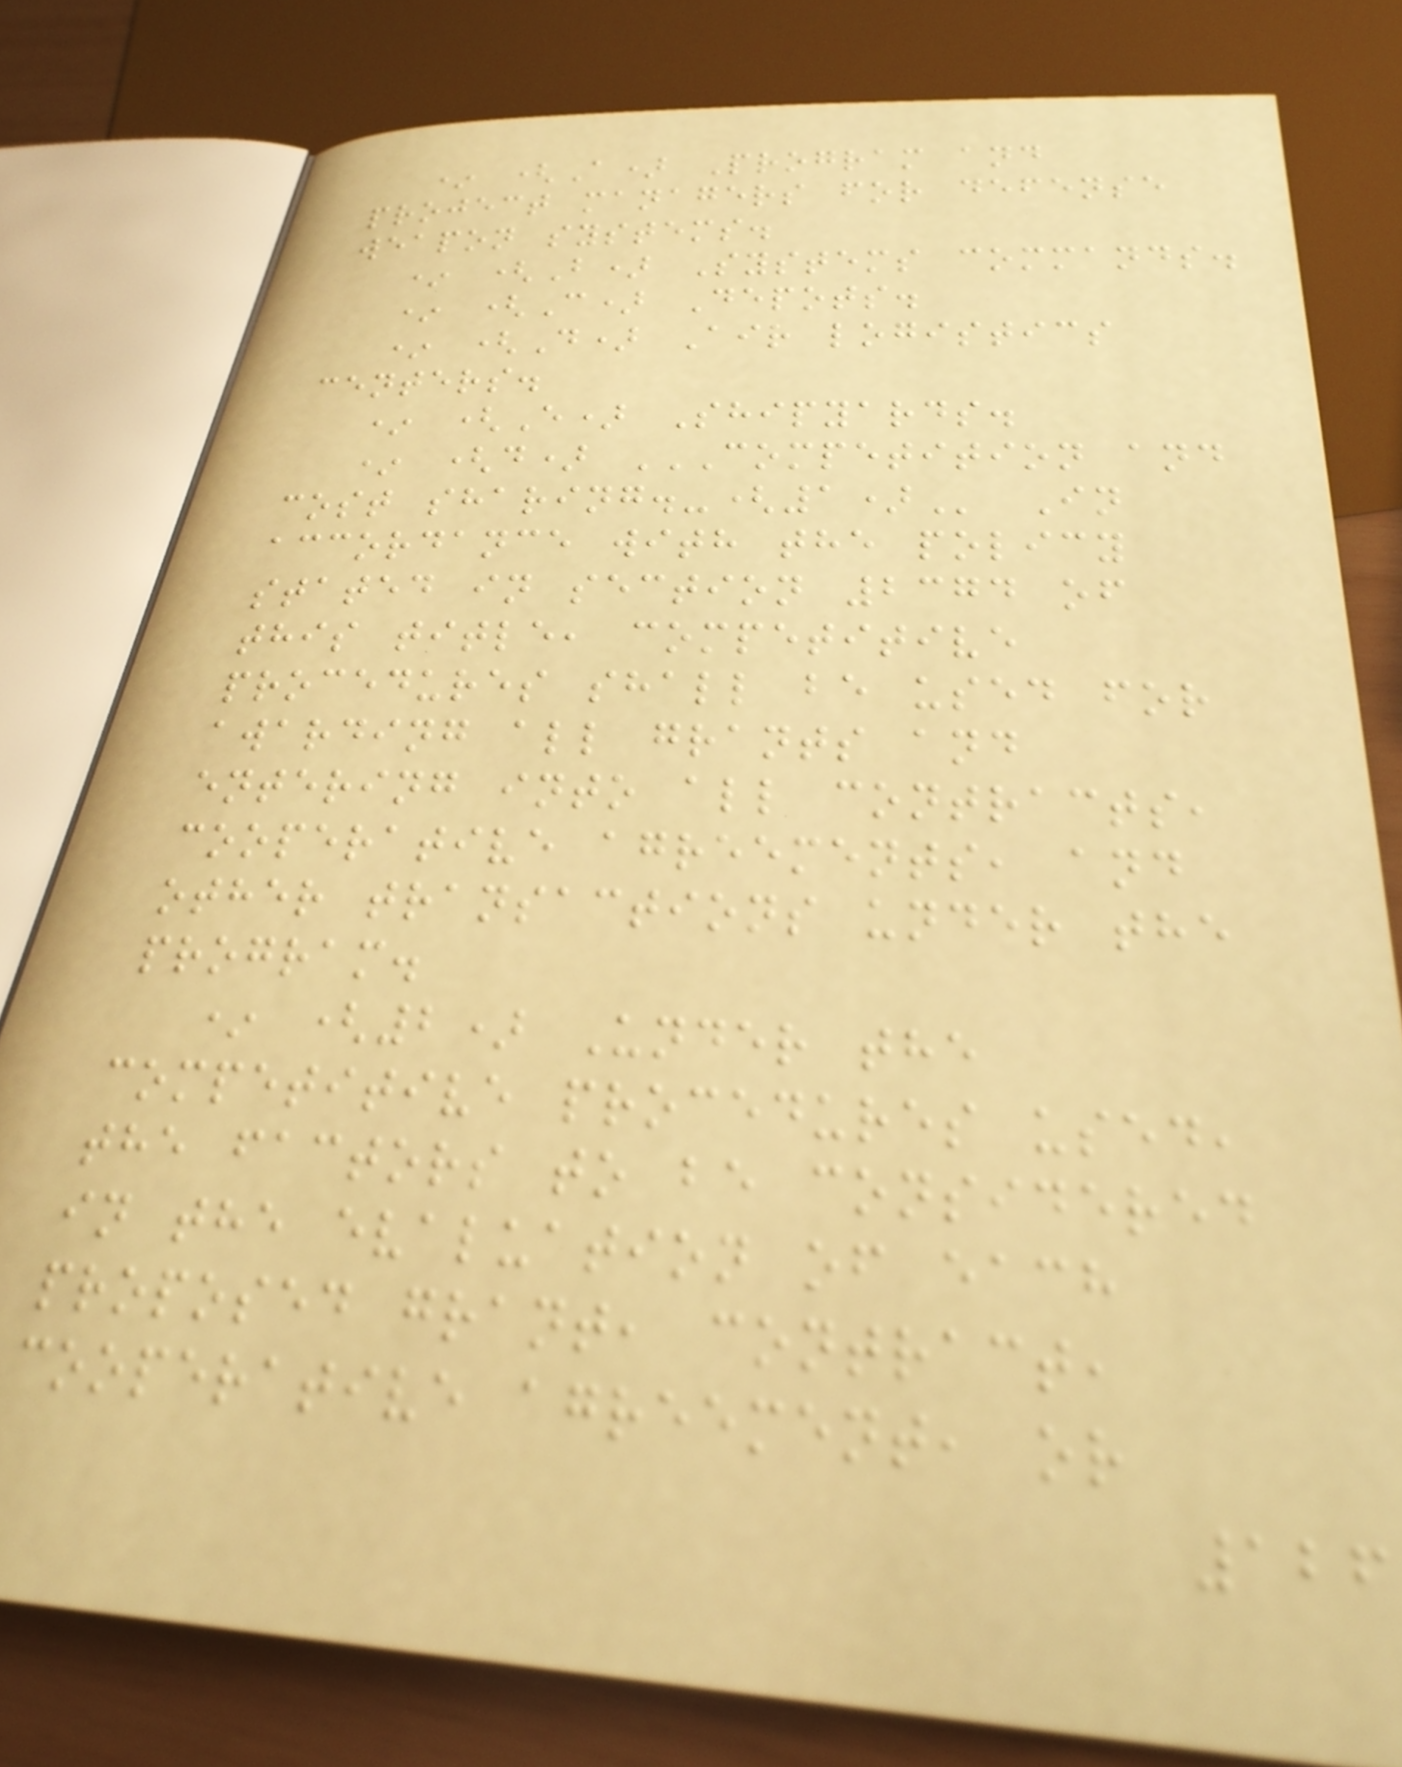* (A) Program and
project managers for defense
weapon systems.
* (B) Systems commands.
* (C) Depots.
* (D) Air logistics
centers.
* (E) Shipyards.
* (d) COMPETITION AND
COST SHARING.-(1) In
accordance with the policy
stated in section 2374 of
this title, competitive
procedures shall be used for
awarding all grants and
entering into all contracts,
cooperative agreements, and
other transactions under the
program.
* (2) Under the
competitive procedures used,
the factors to be considered
in the evaluation of each
proposed grant, contract,
cooperative agreement, or
126
